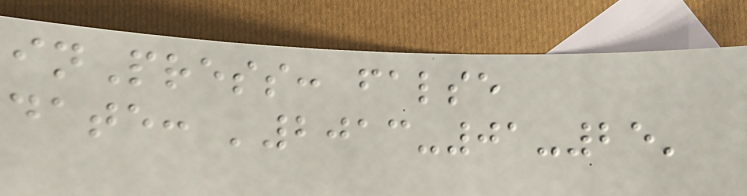inPress: false
date: '2013-01-25'
